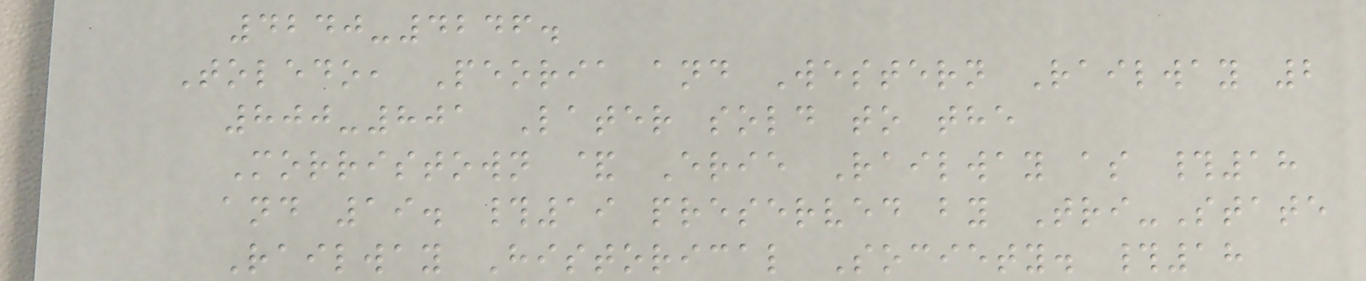4240-4246.
Toledo, Peoria and Western Railway 2
800-801 Later sold to the
Morristown & Erie Railway as #18
and 19. #19 preserved by Tri-State
Railway Historical Society. #18
